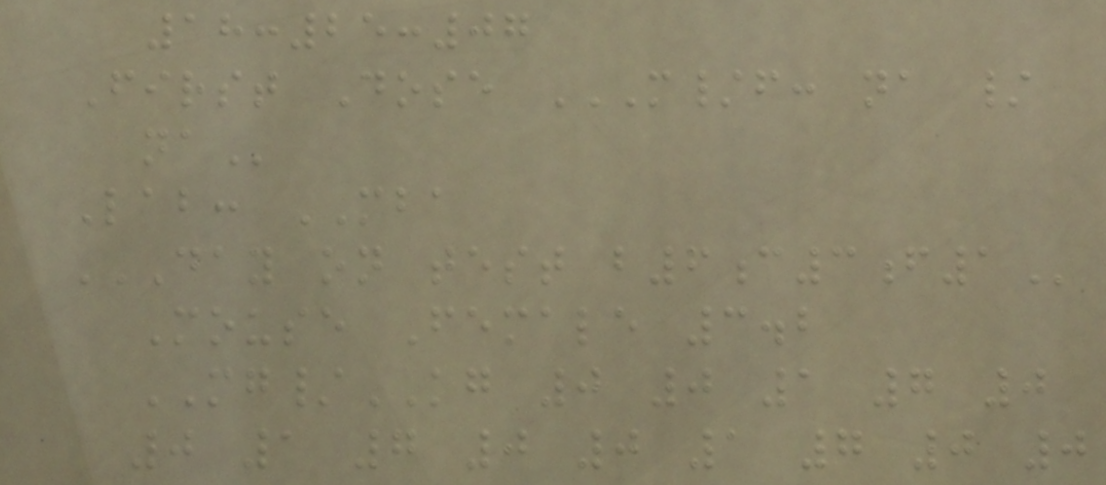18:25:07
First Dose M/F: NA /
NA
Lab: MBA
DAY ON TEST B6C3F1
Mouse Female 3.2
MG/KG 0 0 1 7 0
0 1 7 0 0 1 7 0 0
